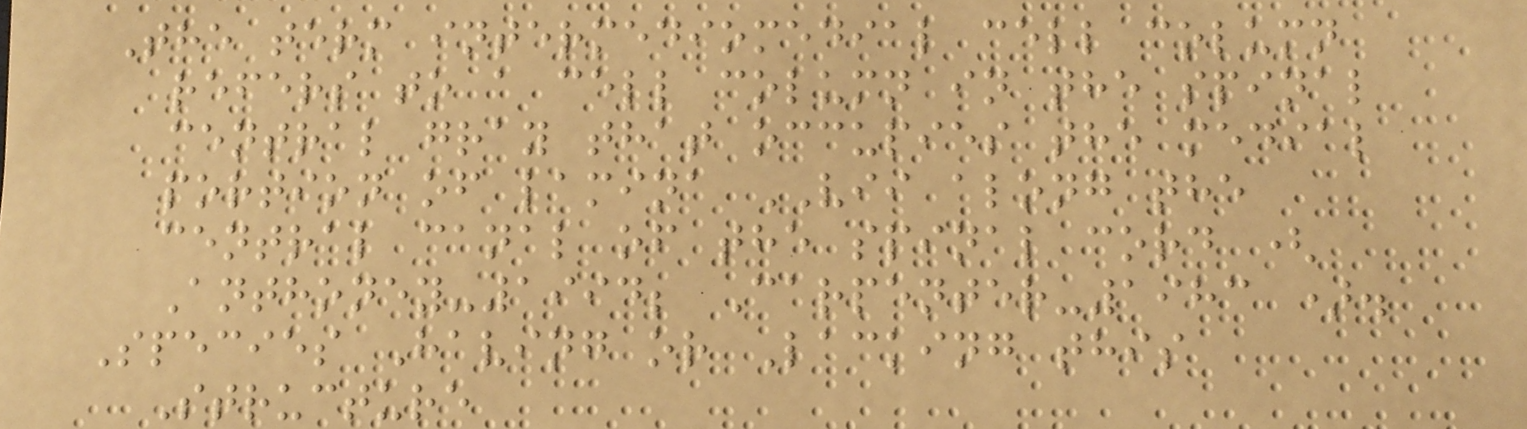The term intermediomedial cell column
refers to a cell column in the spinal
central gray that occupies the medial
portion of lamina VII along the
central canal of the spinal cord (
Anthoney-1994; Carpenter-1983 ).
Species Having or Lacking this
Structure
